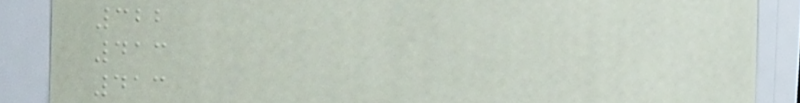322
413
413
